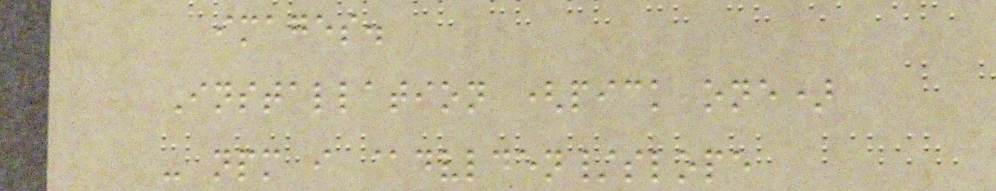images.
Installation (pick one)
- npm i @dvlden/slope
